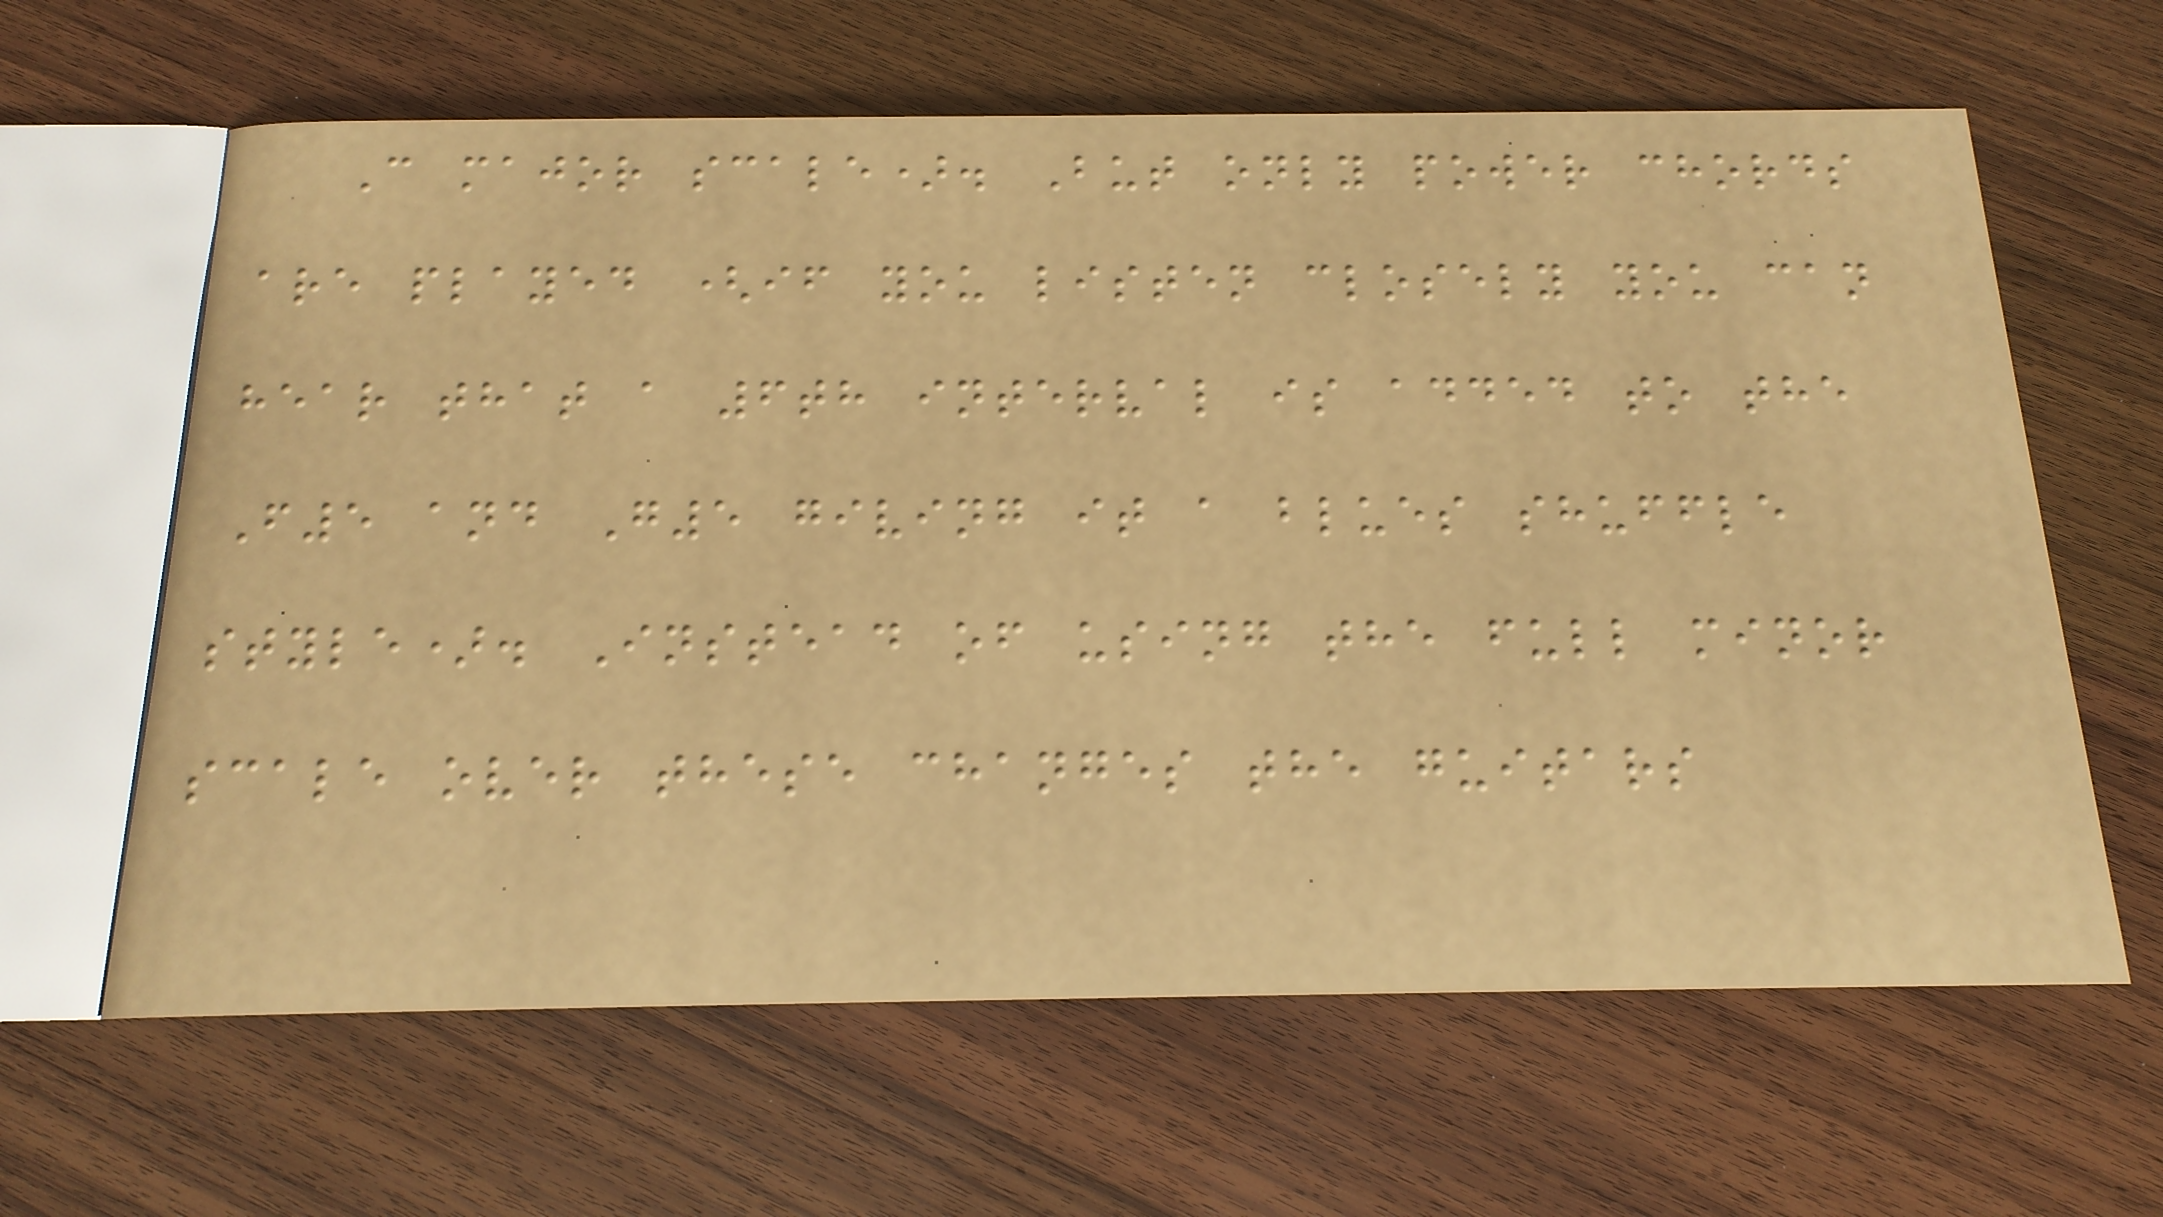C major scale). But only power chords
are played (if you listen closely you can
hear that a 6th interval is added to the
F5 and G5 giving it a blues shuffle
style). Instead of using the full minor
scale over these changes the guitars
